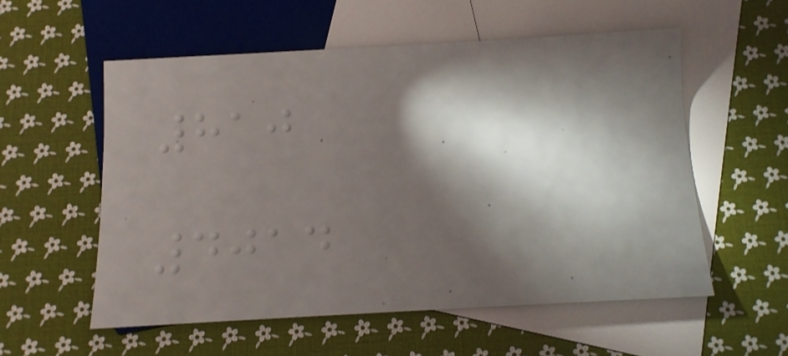810
4014
